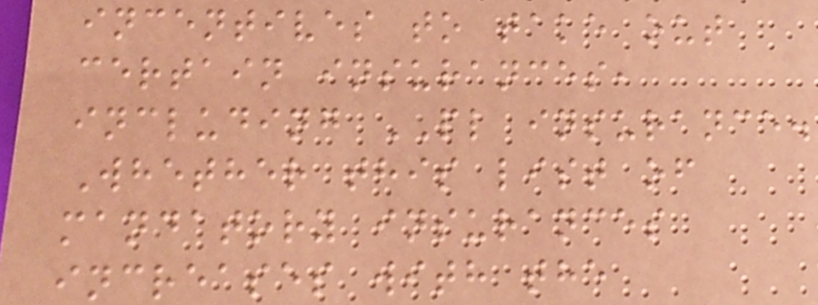incentives to take out
certain insurances,
including PL insurance.
Whether this list of
mandatory insurances
increases with the
